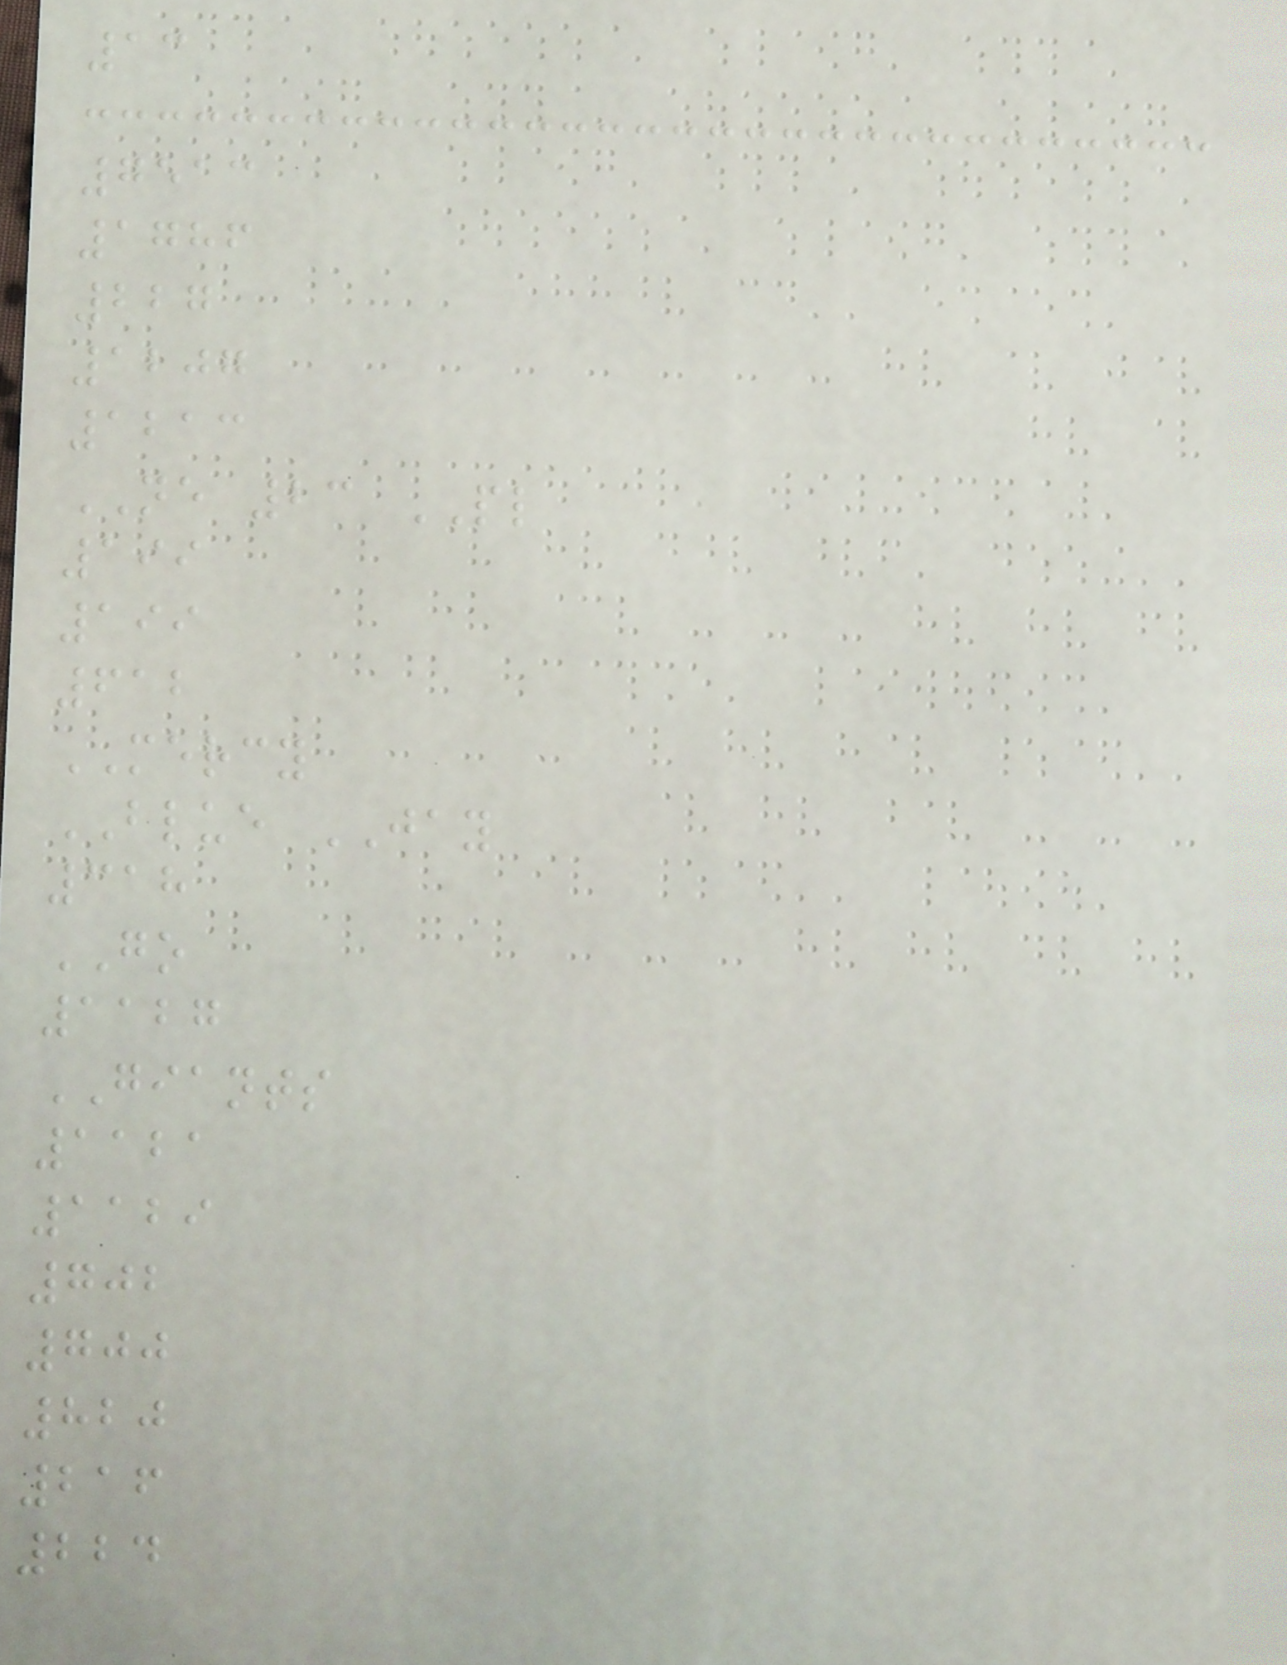13
7513
1786
227
1207
1213
NE 23 PL
199
199
612
MERCY
BLUE JAY
318
GO
1127
GIANTS
1121
1129
702
700
820
216
224
